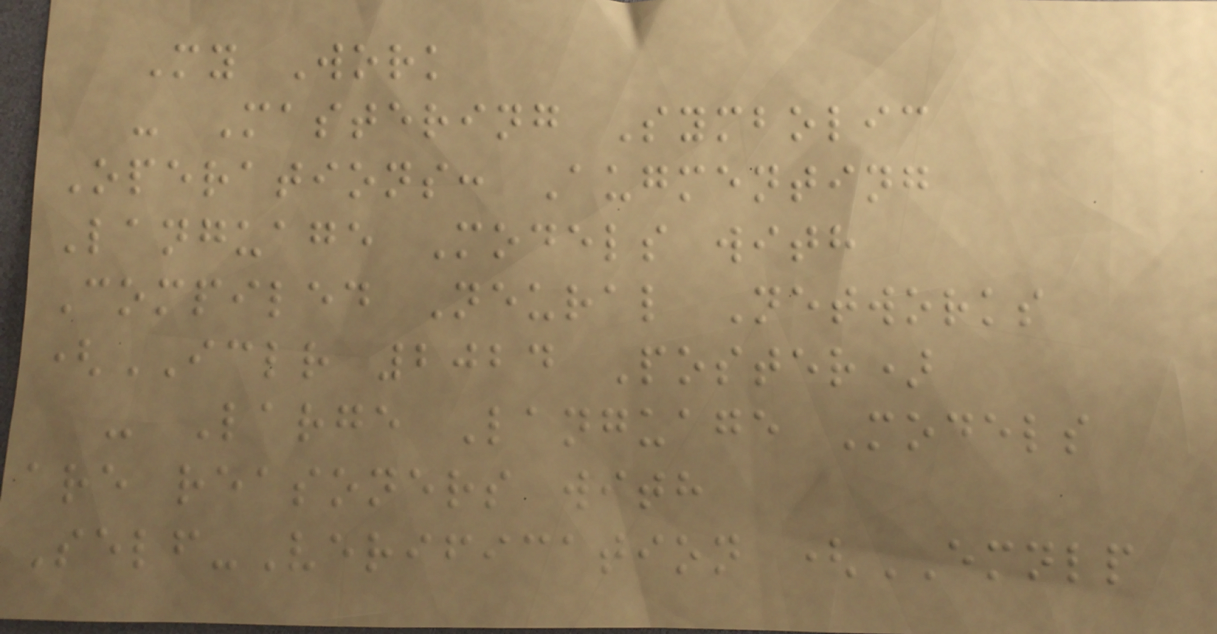My Work
- Mastering Symbolic
Operations: Augmenting
Language Models with
Compiled Neural Networks
(ICLR 2024 Poster)
- Large Language Models
are reasoners with
Self-Verification (EMNLP
